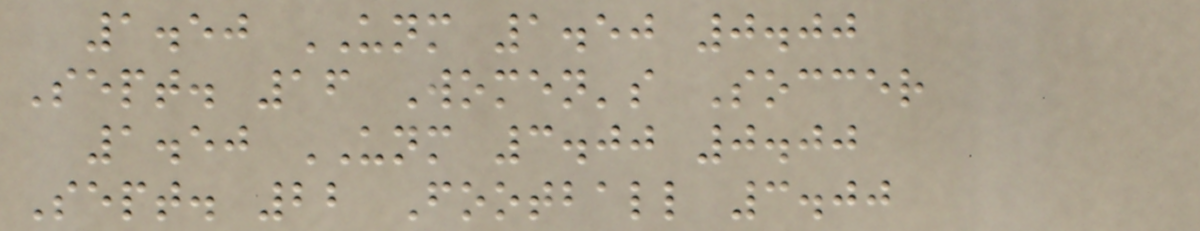1.50 UNM 1.50 0.00
Sept. 16 Women's Soccer
1.50 UNM 3.00 0.00
Sept. 22 Football 3.00
